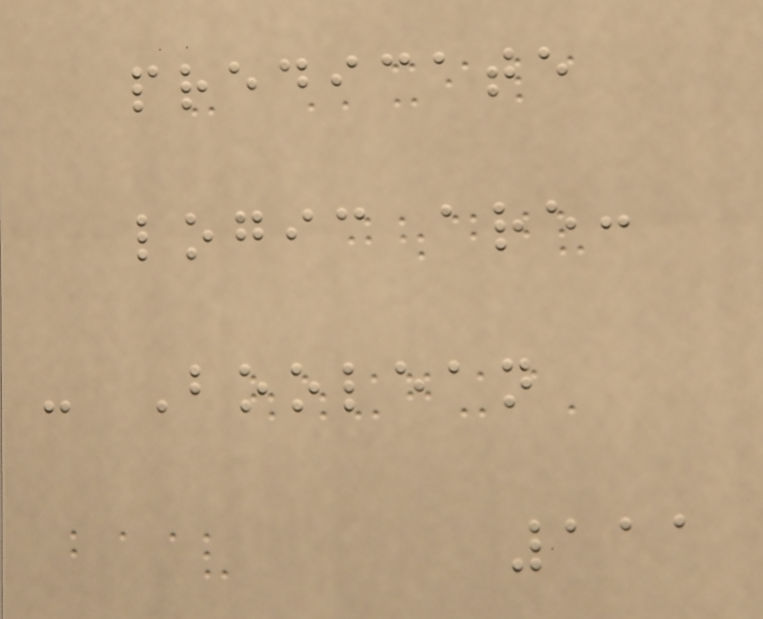predicate
logic are:
- Boolean
111
